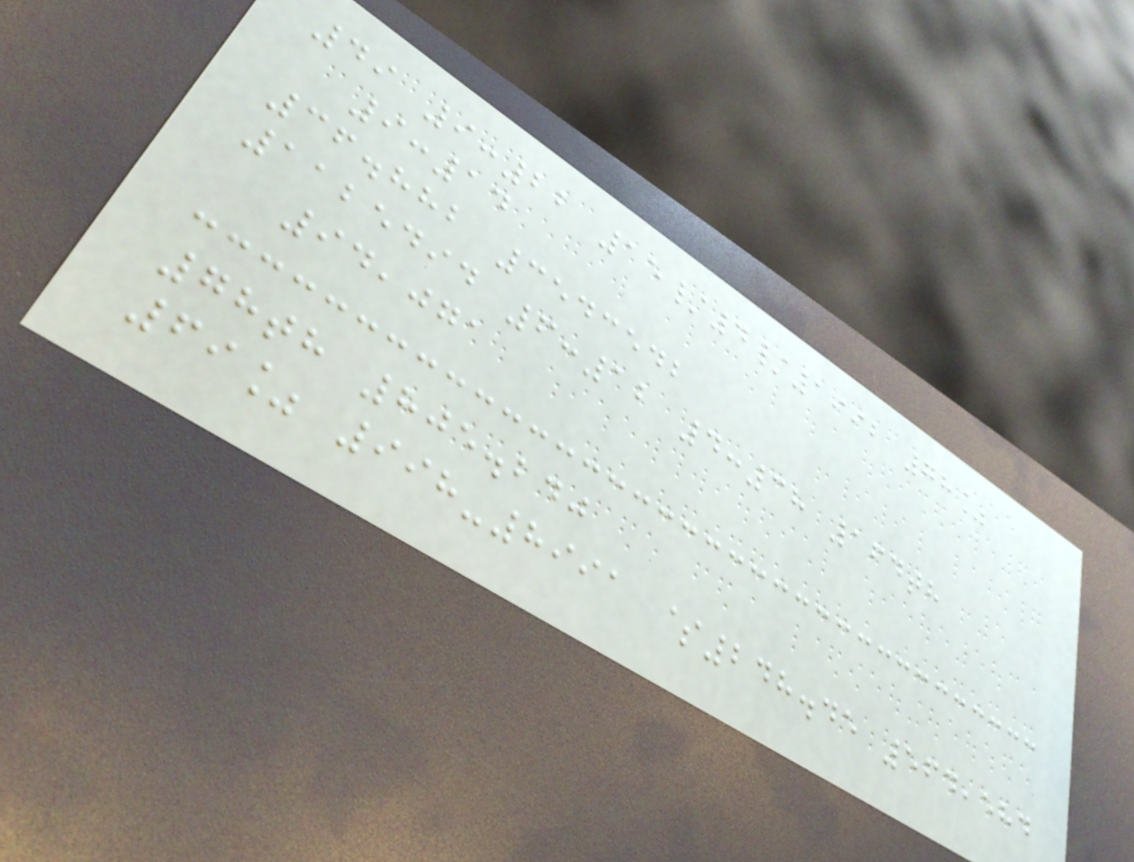49 9:22 15/4/1992 78%
9:14
36.882 3543542
1125494 6:12 4:38 164th
94,071
78th 805.240
69% 998-8991 $248.45 564,584
